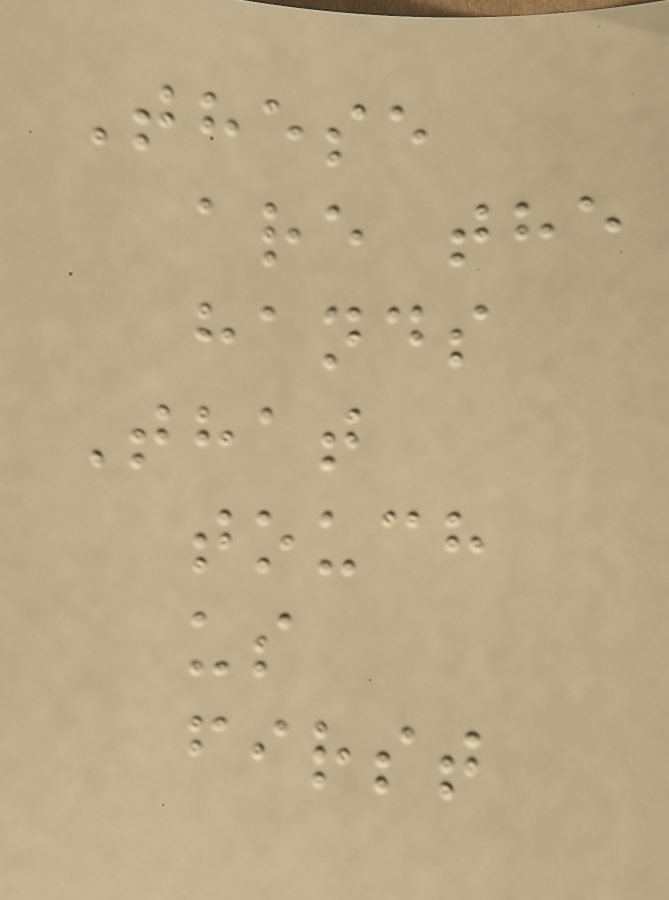These
are the
hands
That
touch
us
first
